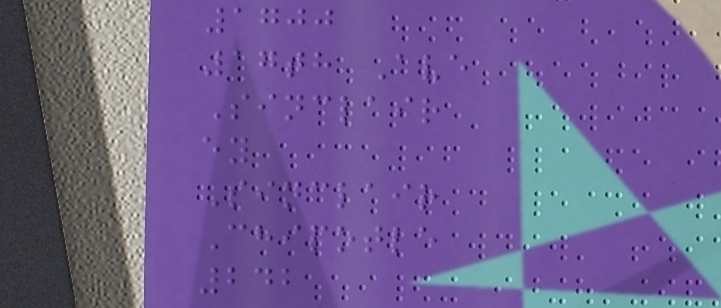1700
17th Ave
Sinclair
ey
Sinclair
Chipotle
242
